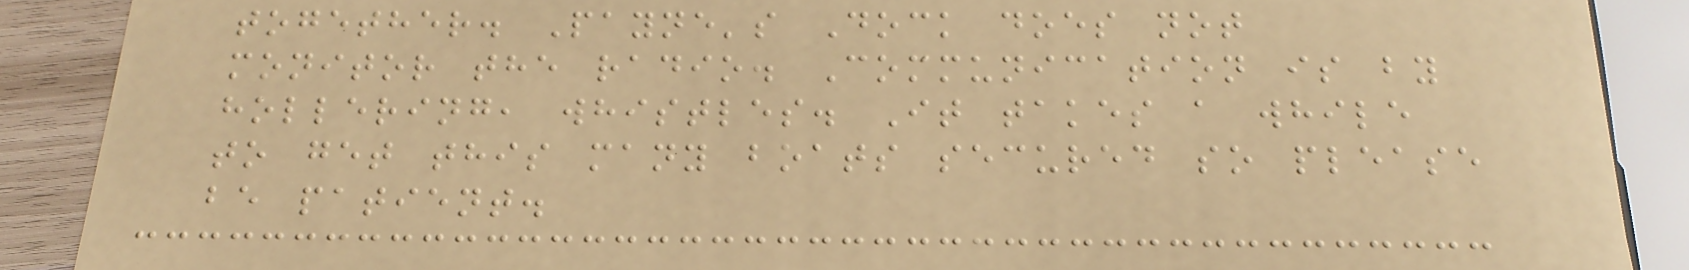together. Payne's Dock does not
monitor the radio. Communication is by
hollering, whistles. It takes a while
to get this many boats secured so please
be patient.
